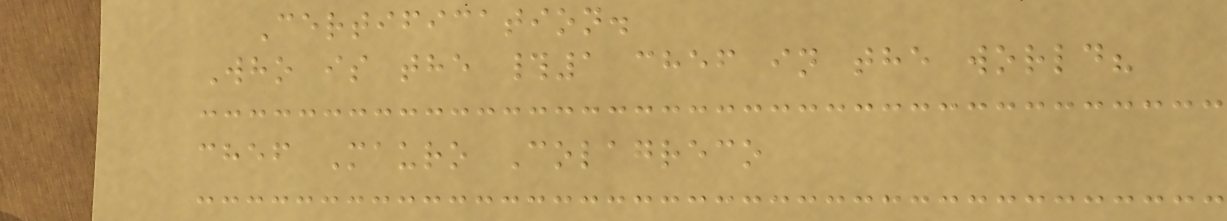Certification.
Who is the #1 chef in the world?
chef Mauro Colagreco
